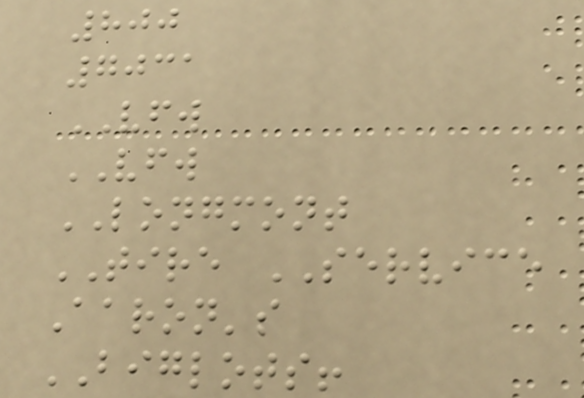800
7031
VFW
VFW
LONGMONT
TIRE SERVICE
Aaron's
BIGLOTS!
